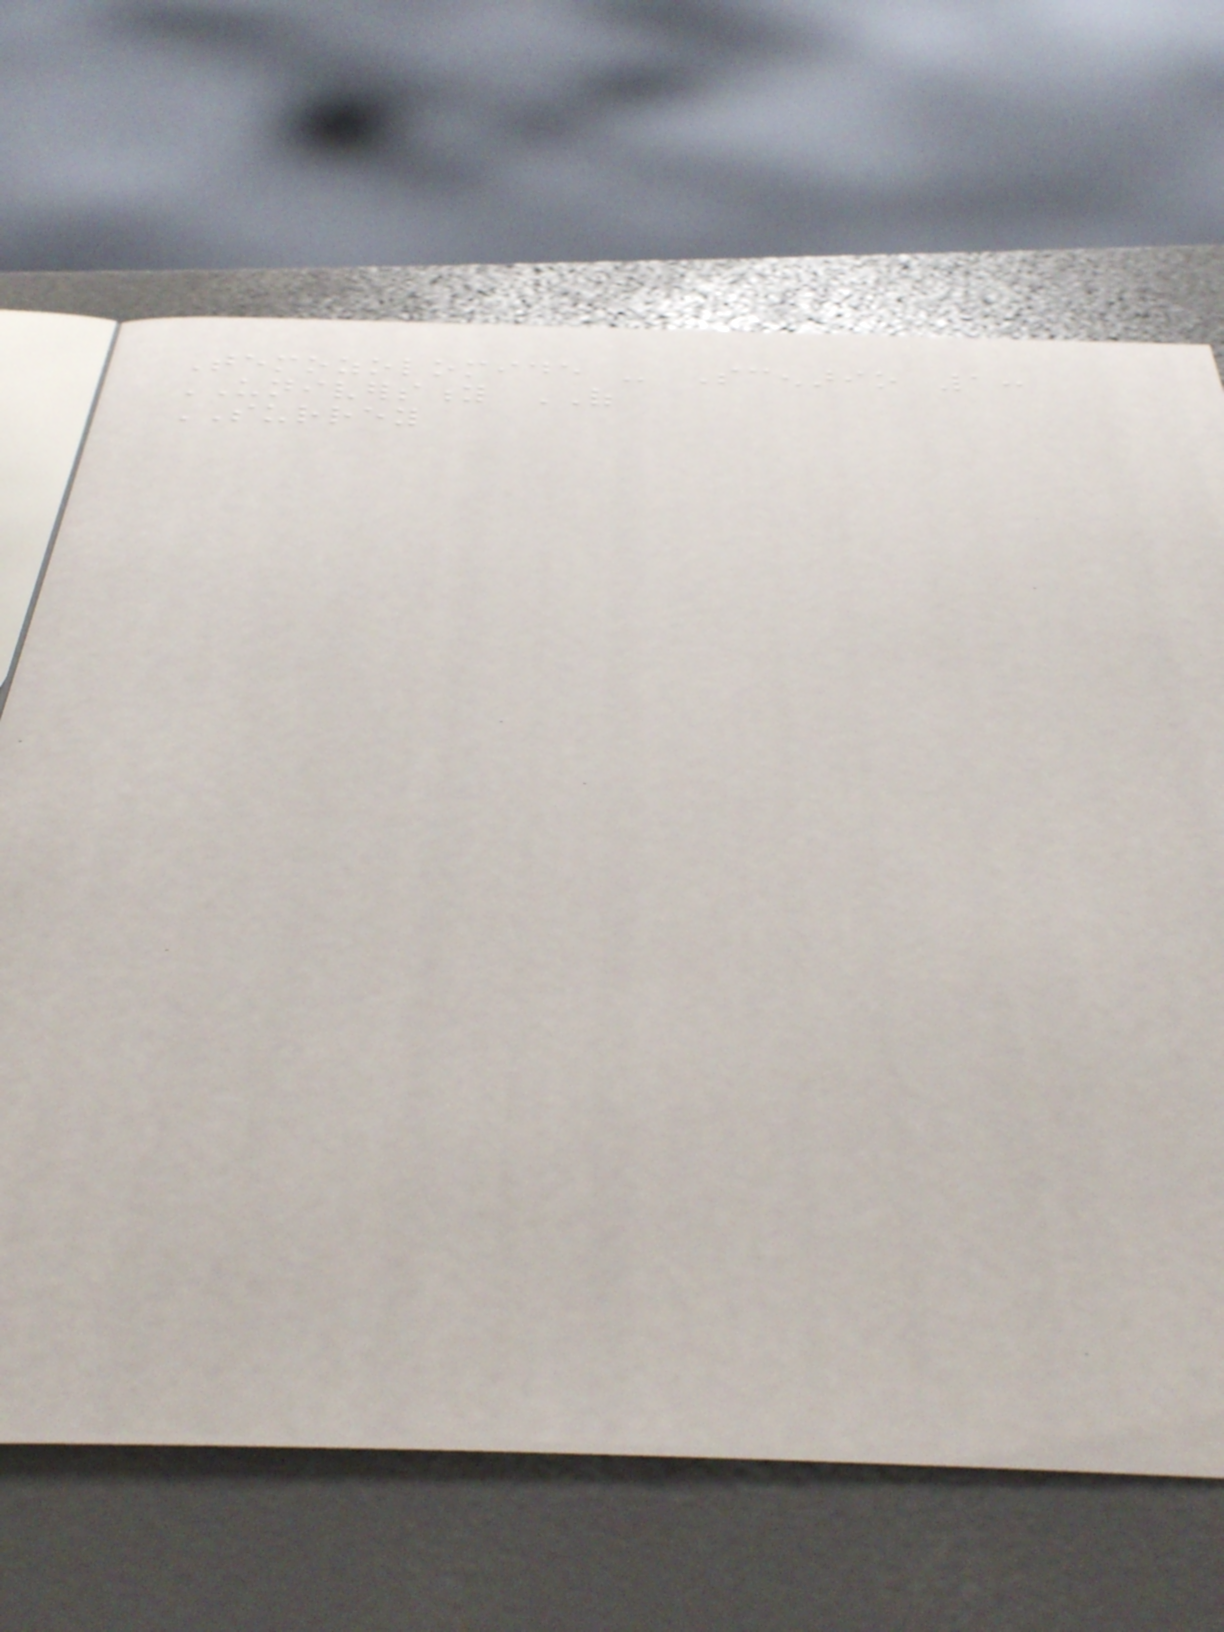Temozolomide - Scenario 1:
UNIVERSITY OF
SURREY
